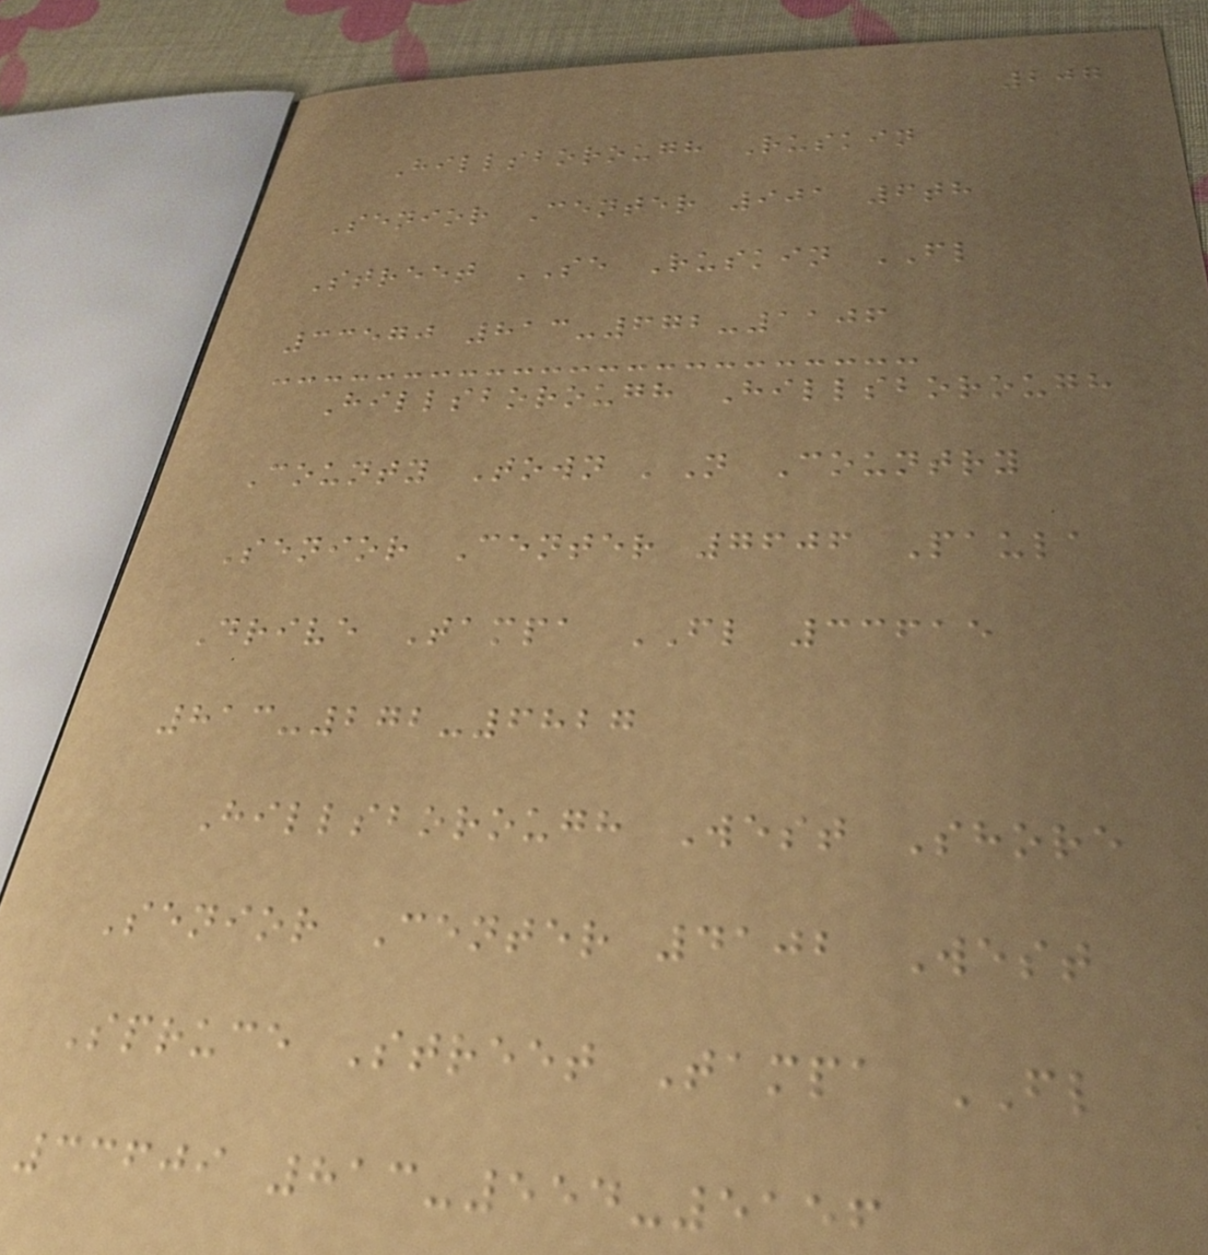207
Hillsborough Ruskin
Senior Center 901 6th
Street SE Ruskin FL
33570 813-672-1106
Hillsborough Hillsborough
County Town 'N Country
Senior Center 7606 Paula
Drive Tampa FL 33615
813-272-6827
Hillsborough West Shore
Senior Center 4102 West
Spruce Street Tampa FL
33609 813-554-5156
